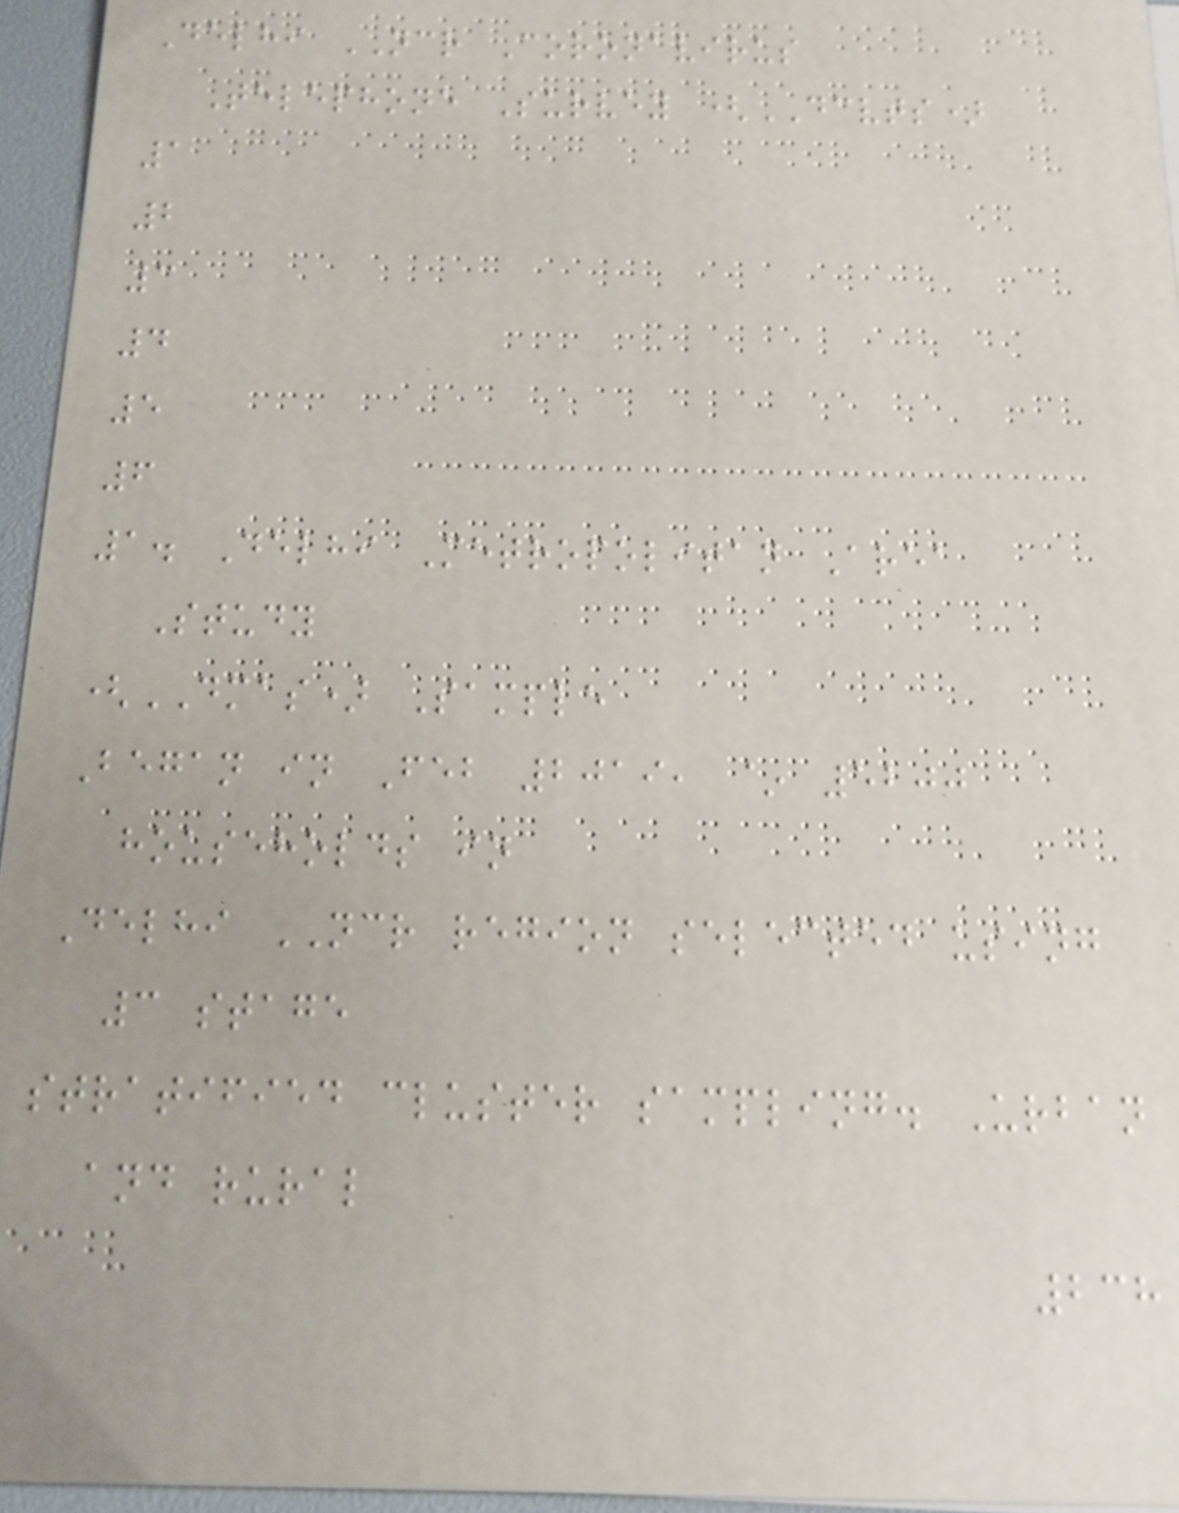Delhi NCR Coronavirus
Telephone Survey (DCVTS)
1
2
3
4
5
6
1. Delhi Metropolitan Area
Study
(DMAS) Sample
Began in Feb 2019, ~ 5200
households in
Delhi NCR region selected using
3 stage
stratified cluster sampling. Urban
and rural
238
